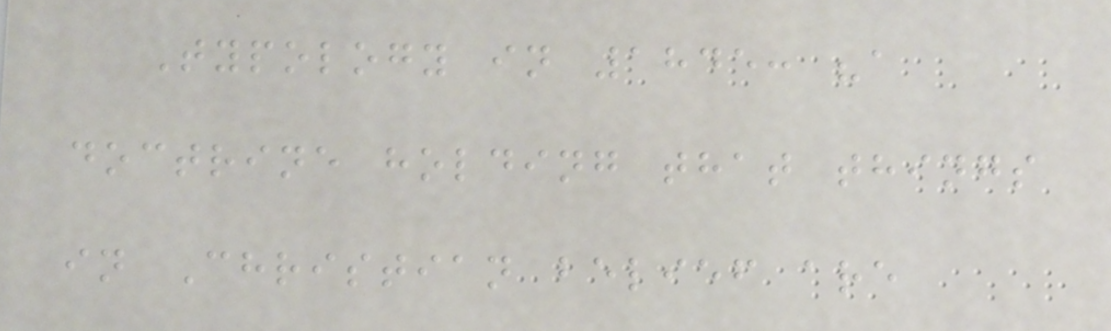Typology in 1845: "a
doctrine holding that things
in Christian belief are
